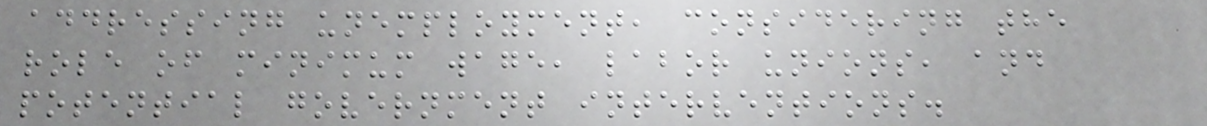addressing unemployment, considering the
role of minimum wage, labor unions, and
potential government interventions.
